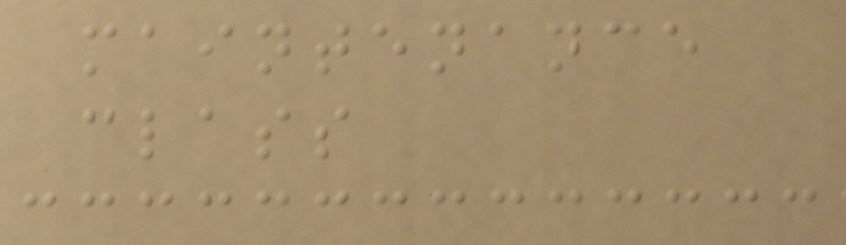maintenance
class
